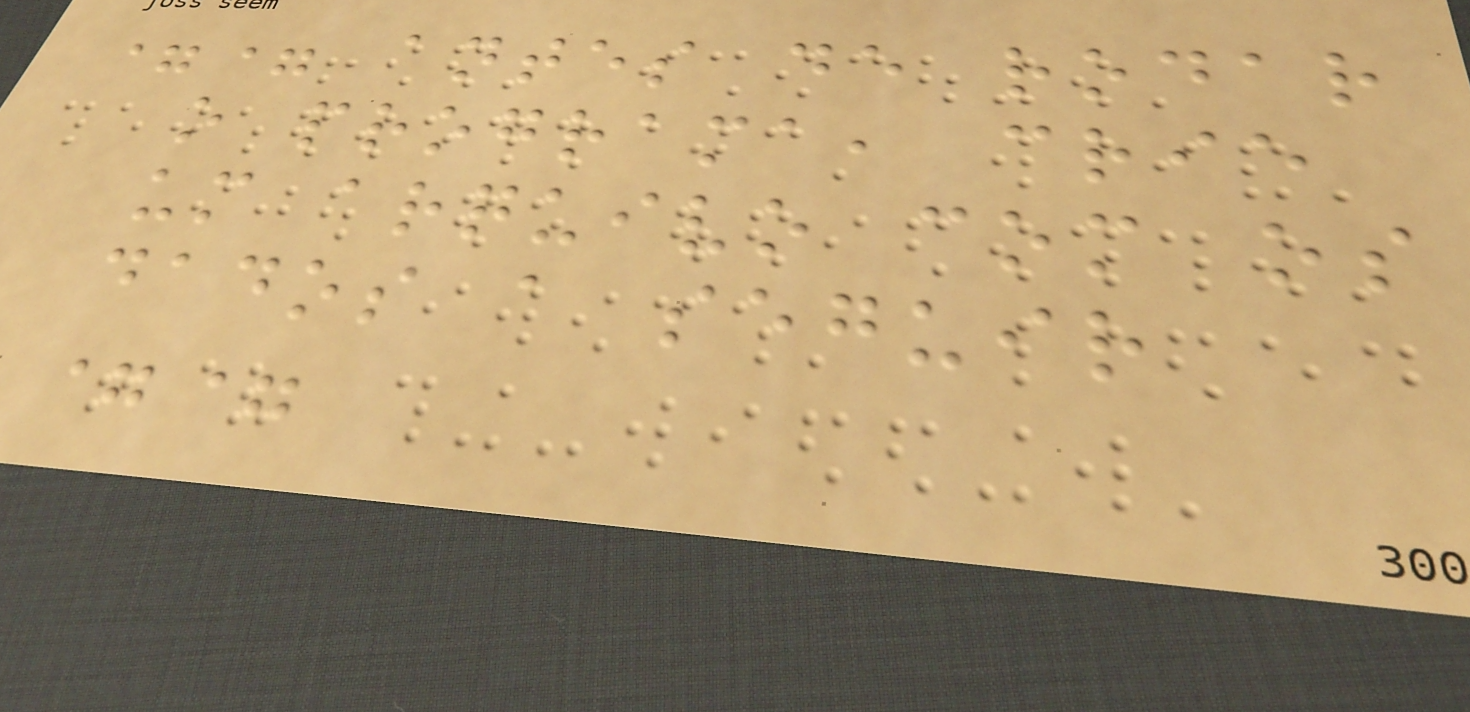== antes de rodar
o programa, crie
um arquivo com os
dados a seguir
==
